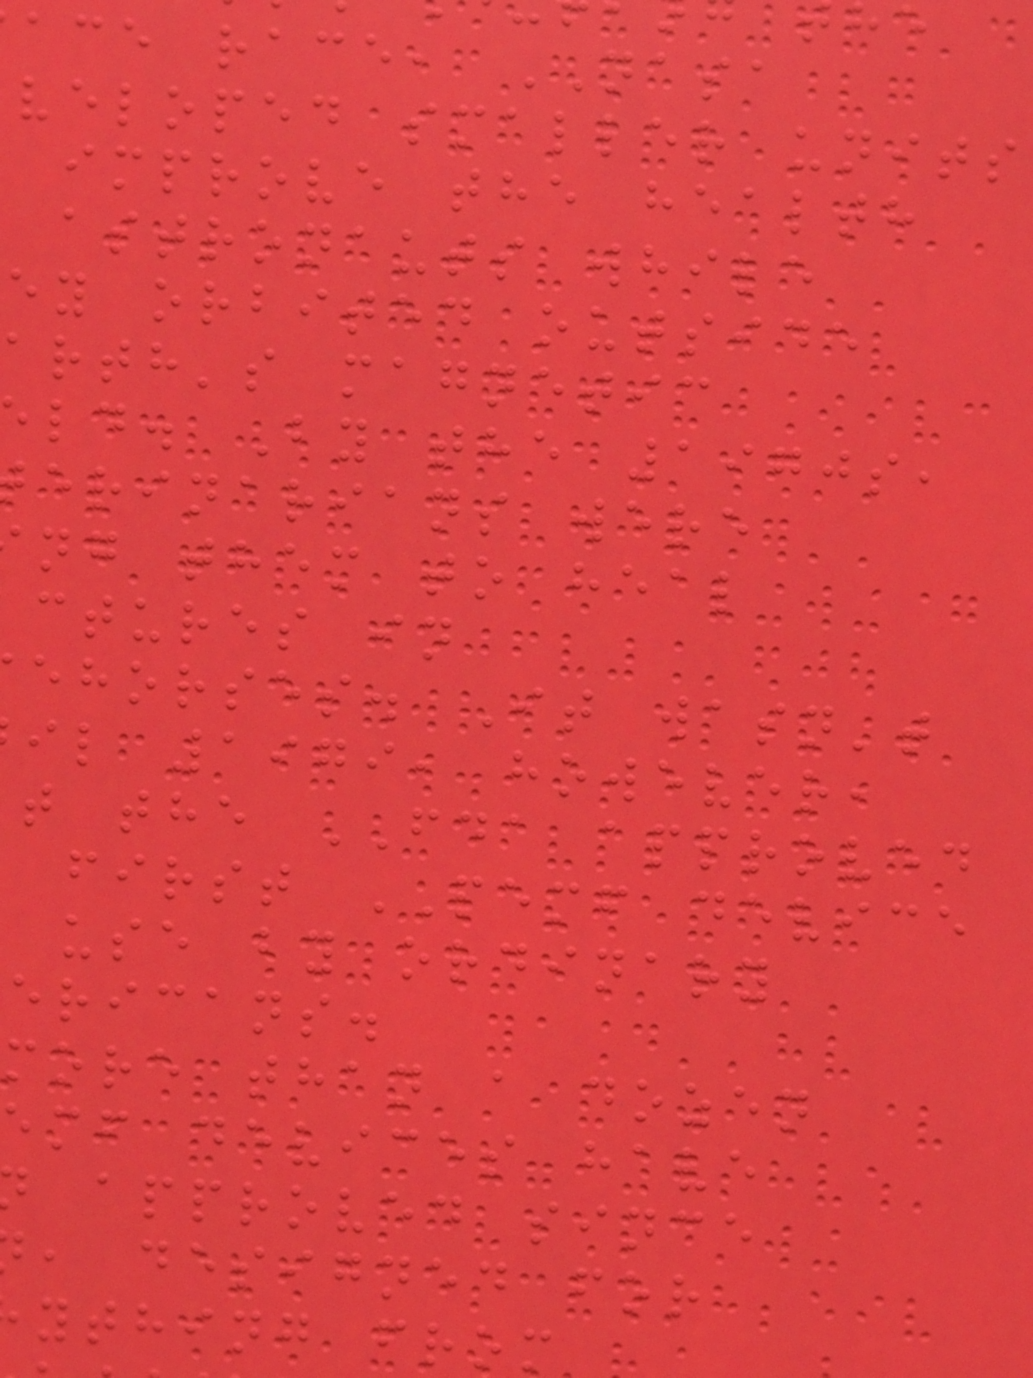ace race, NASA
veloped smaller units
improve the health
astronauts while
ey orbited outside
arth's magnetic
ld. By the 1970s,
erinarians were
ng them to heal
ctures in
ehorses. It wasn't
il 1979, however,
t the FDA approved
first PEMF device
use by ordinary
ericans.
more than a dozen
emf devices have
approved since
, designed for
ything from
